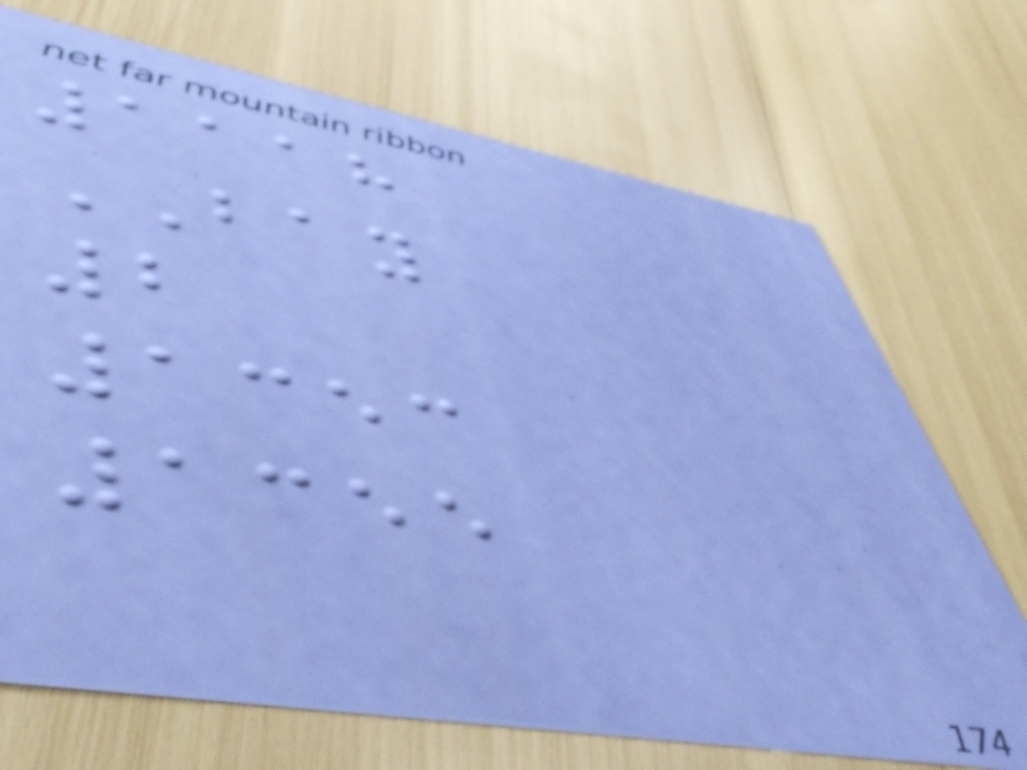1118
BAY
2
1353
1355
